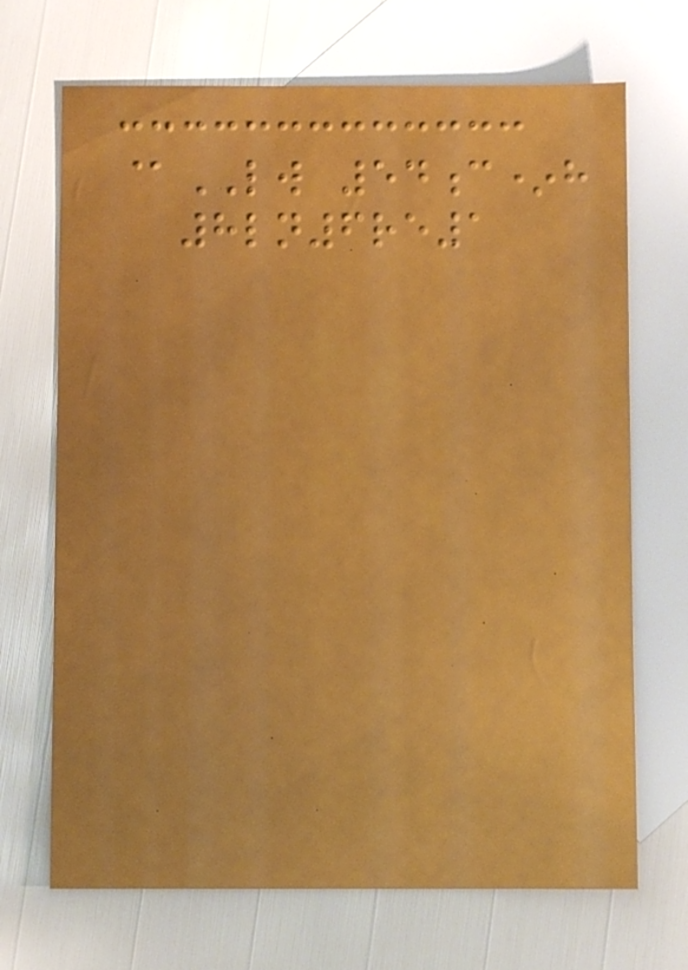@LW 54c*h
8ln6re1
